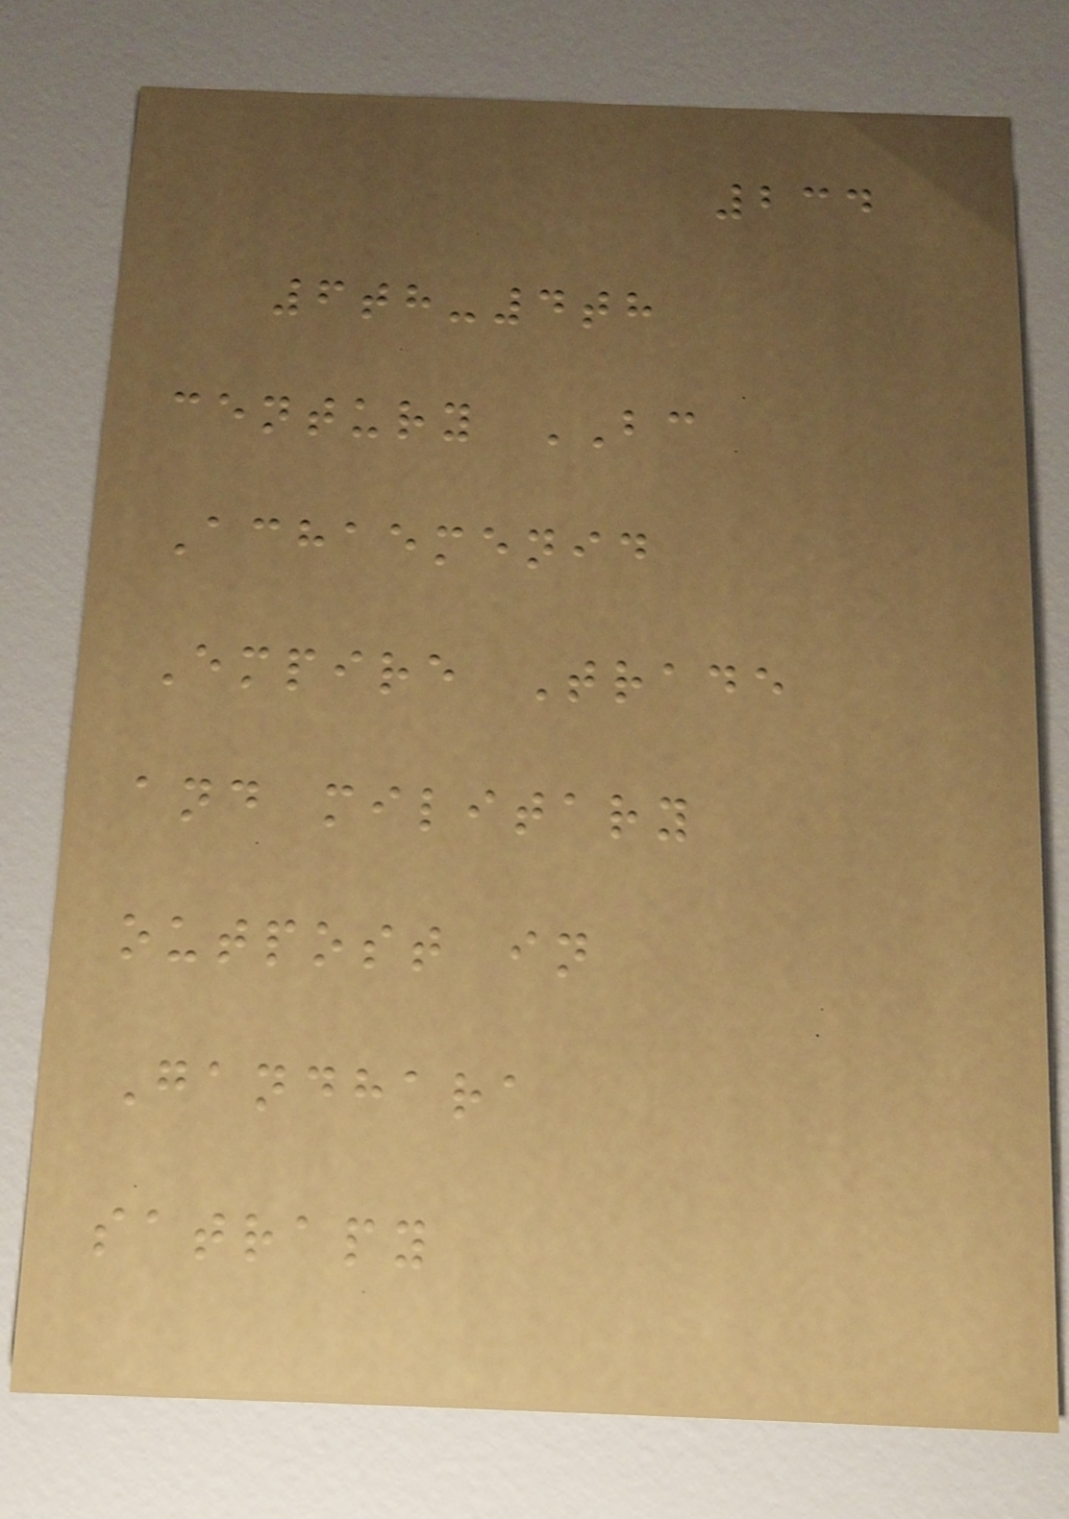234
6th-4th
century BC
Achaemenid
Empire Trade
and military
outpost in
Gandhara
satrapy
